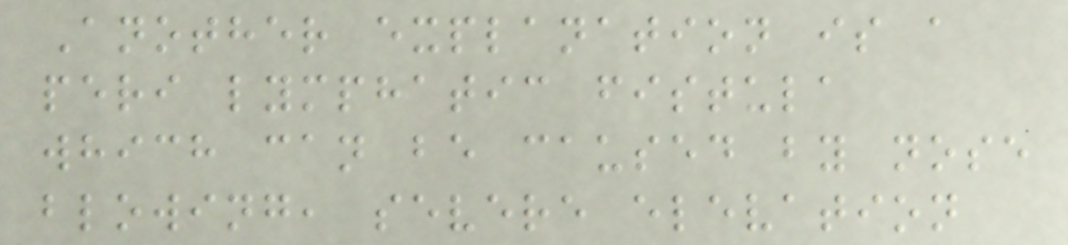Another explanation is a
peri lymphatic fistula
which can be caused by nose
blowing, severe elevation
